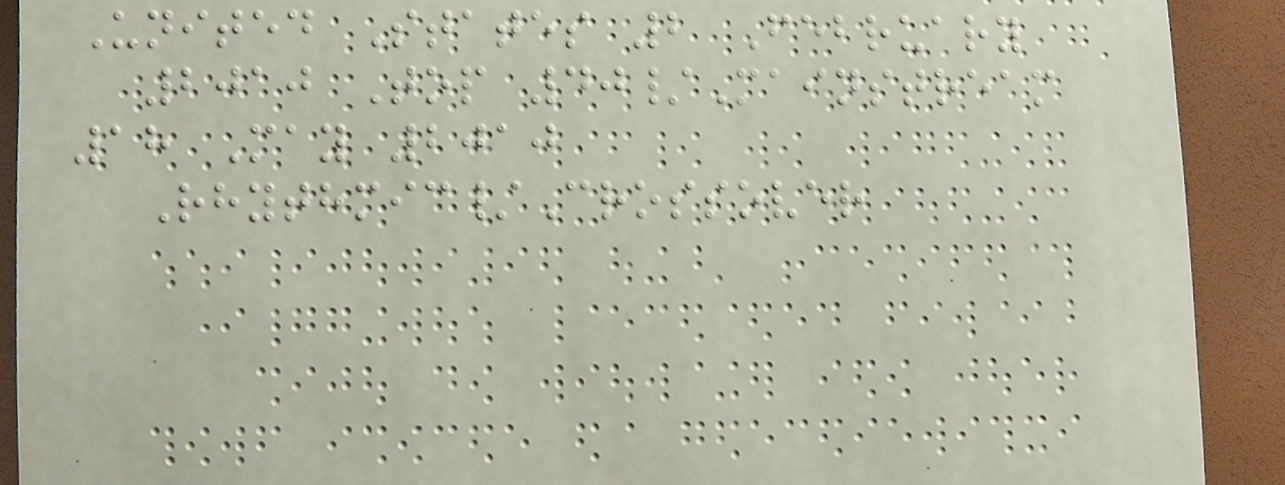United States 2 February
2010 Top 40/Mainstream
18 May 2010
Rhythmic/Crossover
